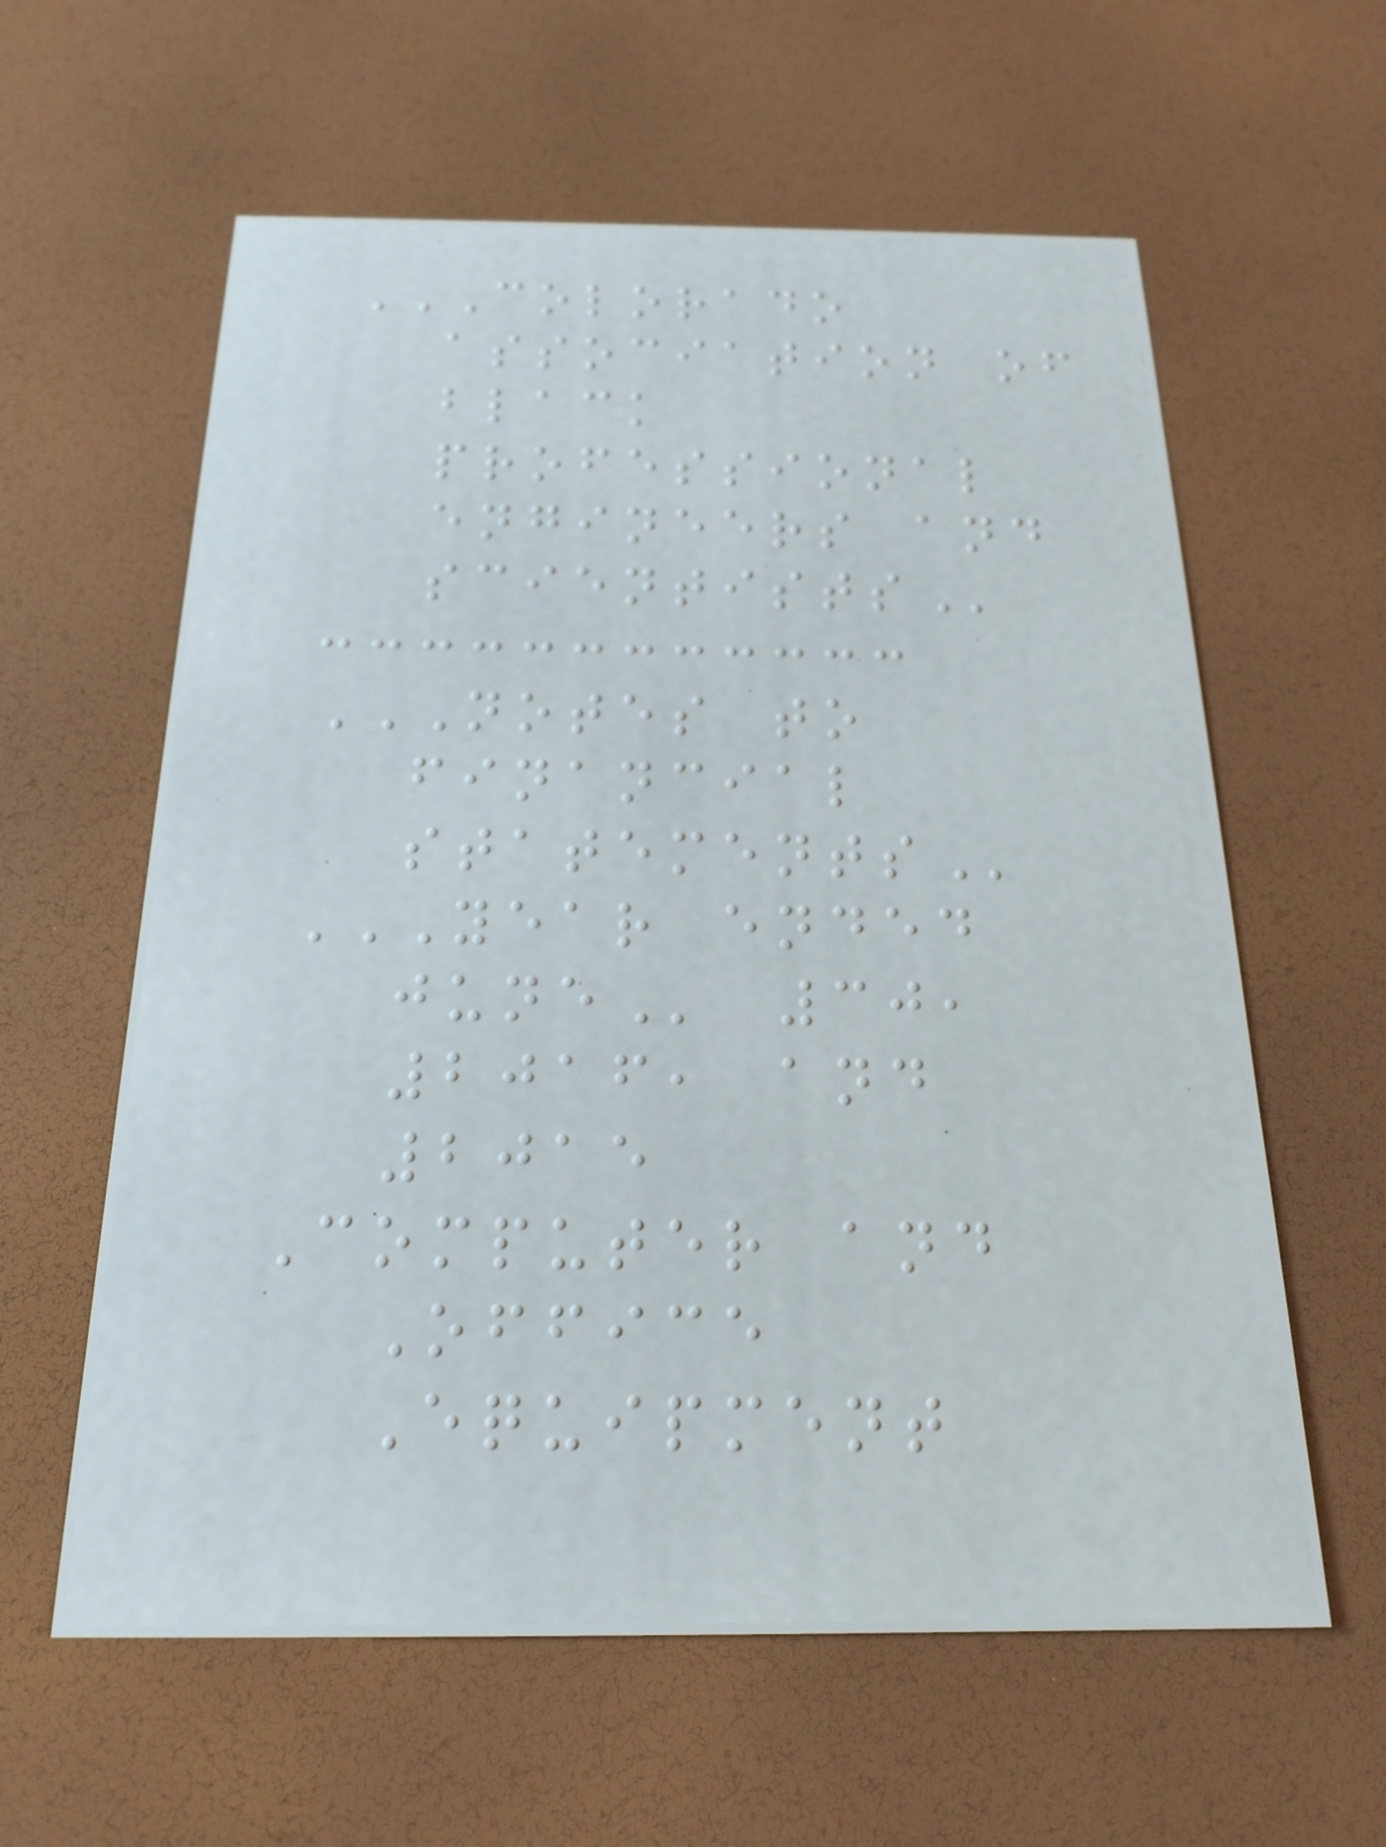COLORADO
ASSOCIATION OF
BLACK
PROFESSIONAL
ENGINEERS AND
SCIENTISTS
NOTES TO
FINANCIAL
STATEMENTS
YEAR ENDED
JUNE 30,
2016, and
2015
Computer and
Office
Equipment
